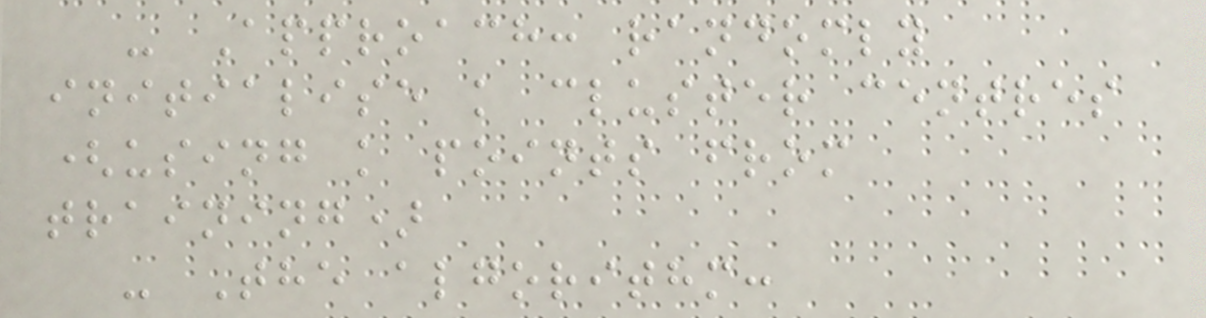- Approach: randomly
initialise k cluster centres
(using k points from
training)
- The algorithm:
